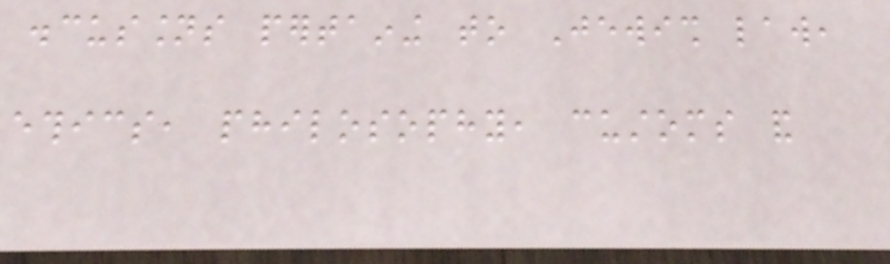discussions pertaining to Jewish law,
ethics, philosophy, customs and
